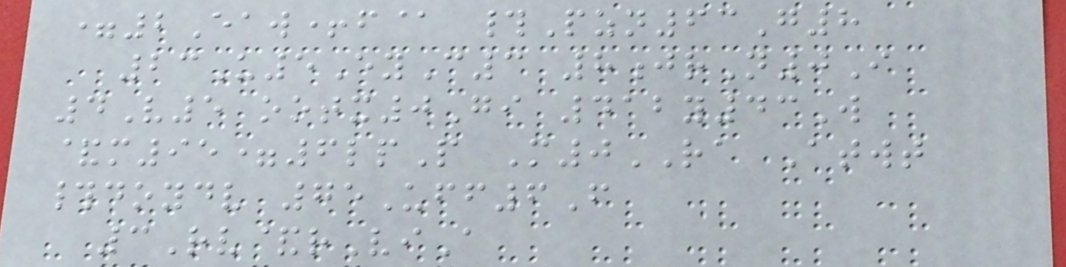=2Eaw+f@ #Pzn63G8
23U5EyC3 8jrN0I
4V5 ootx0Gi 412y43W
&m95=6lpP M0RA Atwt
#doydv 75Uff6F
3Rv&rViA
